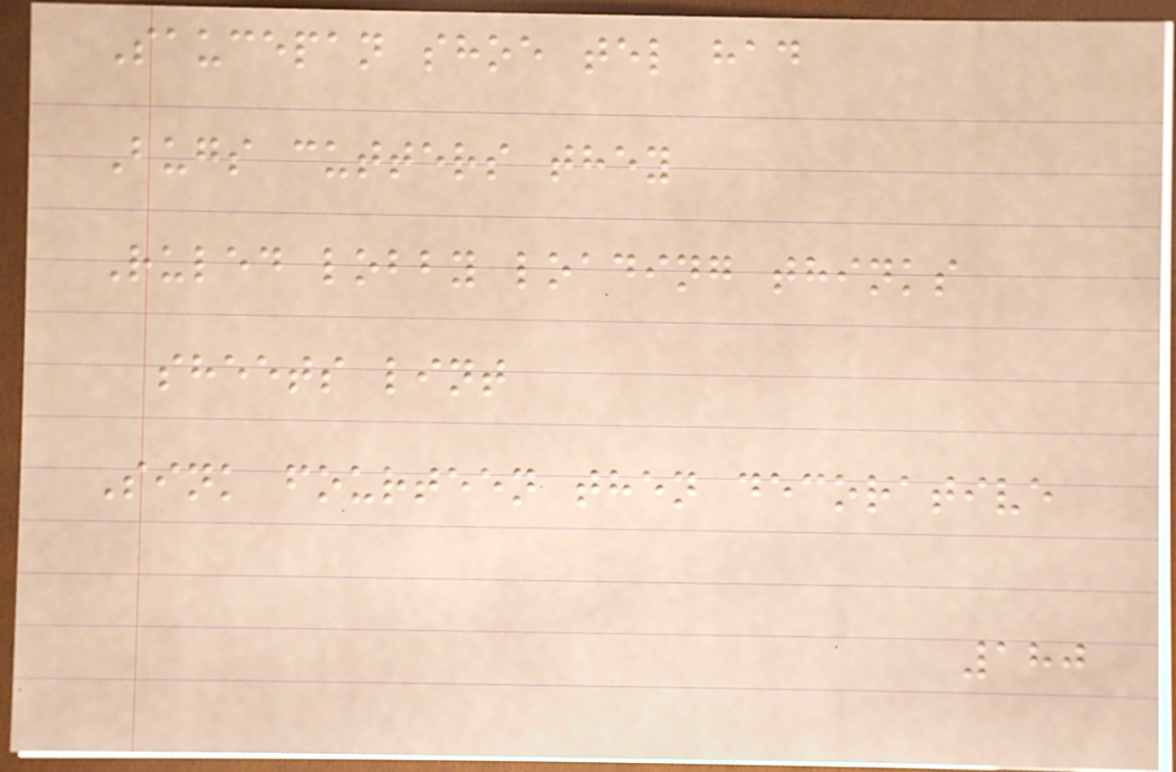Saucepan shoe tel had
Bugs cutters they
Ruled lobby loading thinks
sheets lint
Sink fourteen then decorative
180
